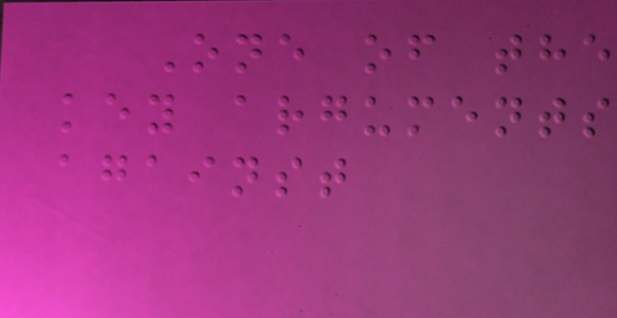One of the
key arguments
against
